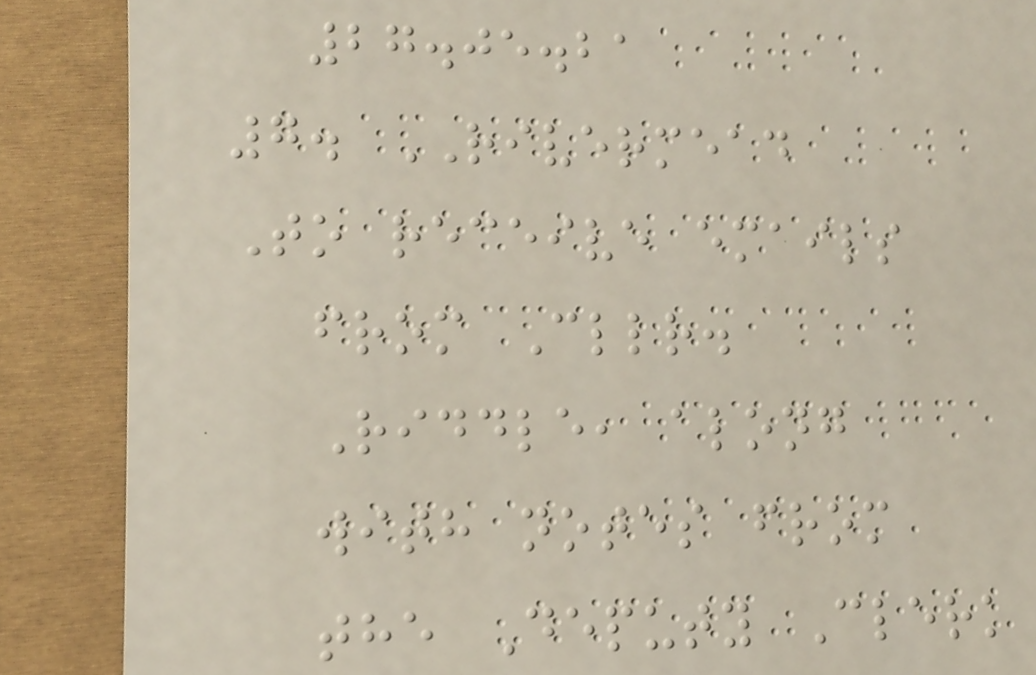27.05.21
7. RIVERMEAD
To receive emails
from Cllr.
Riddle, along
with notes from
the Deputy Clerk
